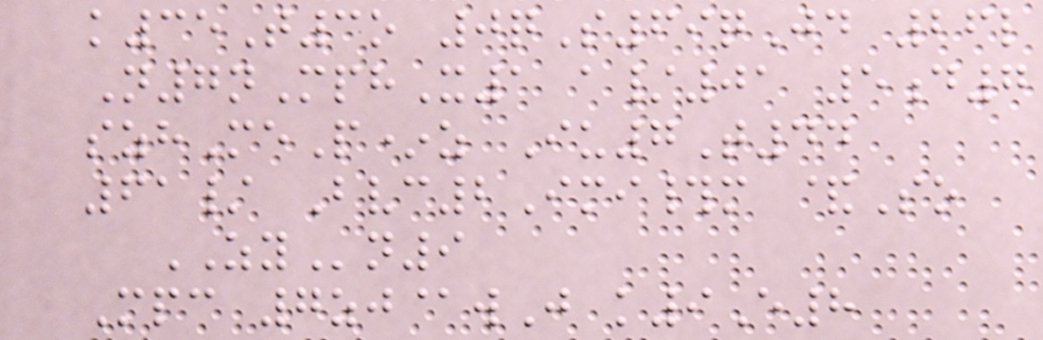k35T3o 0qS69qJd 26l
N7nMphX1 a/01 5d7
szhMeP*z Iu7T44
61/ Bvc2Imi#m &So
ZYn9
Mpc 7zj@wJ k9E8
